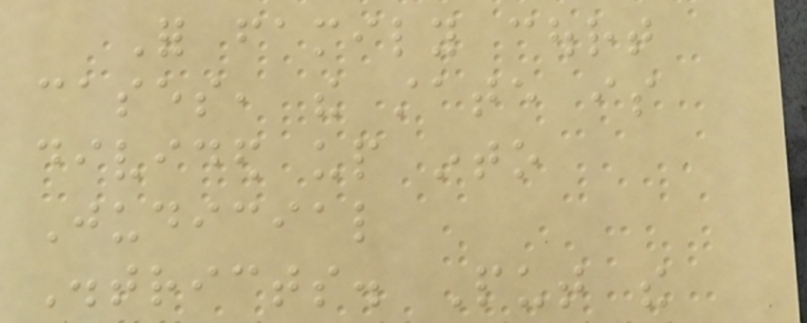For family court
cases, the state is
divided up into
Judicial
Districts. Put the
